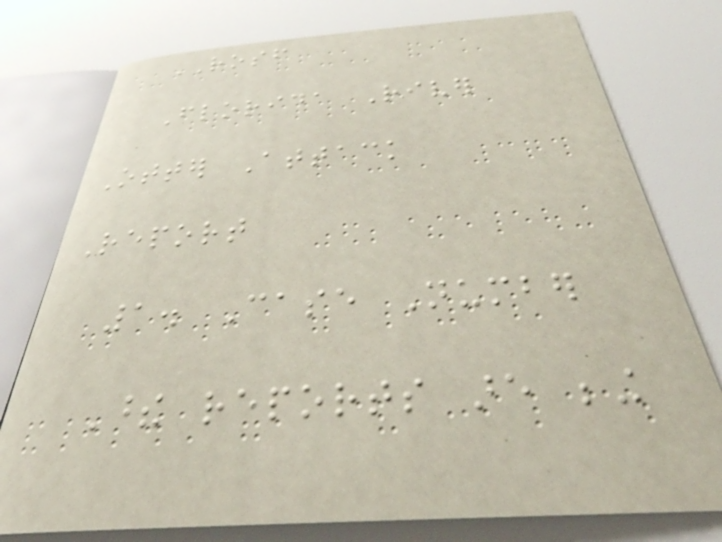ROSF
Florida River
Otter Attack
Report
1. Case Number
These reports are being
